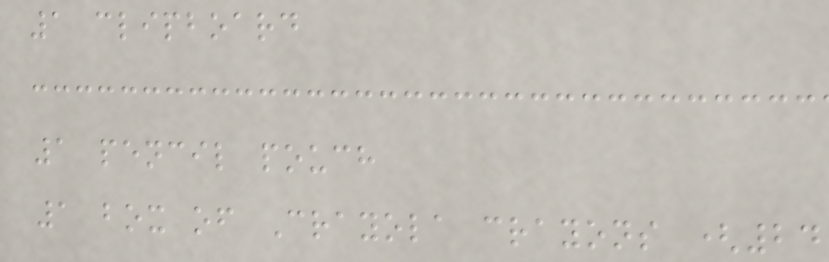1 clipboard
1 pencil pouch
1 box of Crayola crayons (24
